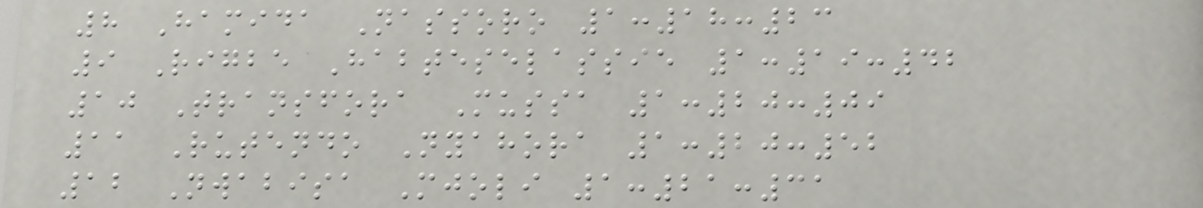8 Hamida Nassoro 1:18:23
9 Rigbe Habteselassie 1:19:42
10 Transfora Mussa 1:20:09
11 Rutendo Nyahora 1:20:52
12 Nwabisa Mjoli 1:21:31
